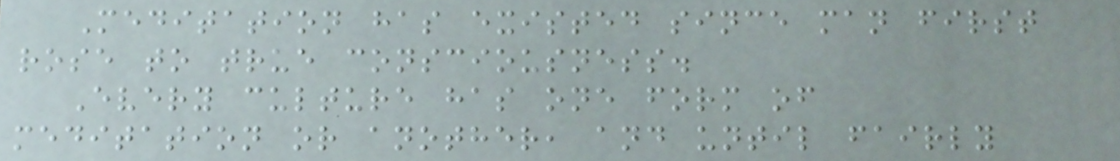Meditation has existed since man first
rose to true consciousness.
Every culture has one form of
meditation or another, and until fairly
